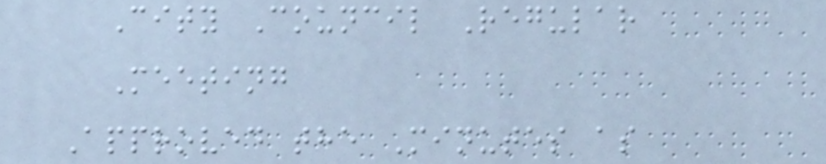City Council Regular
Meeting
Approved the Minutes as
